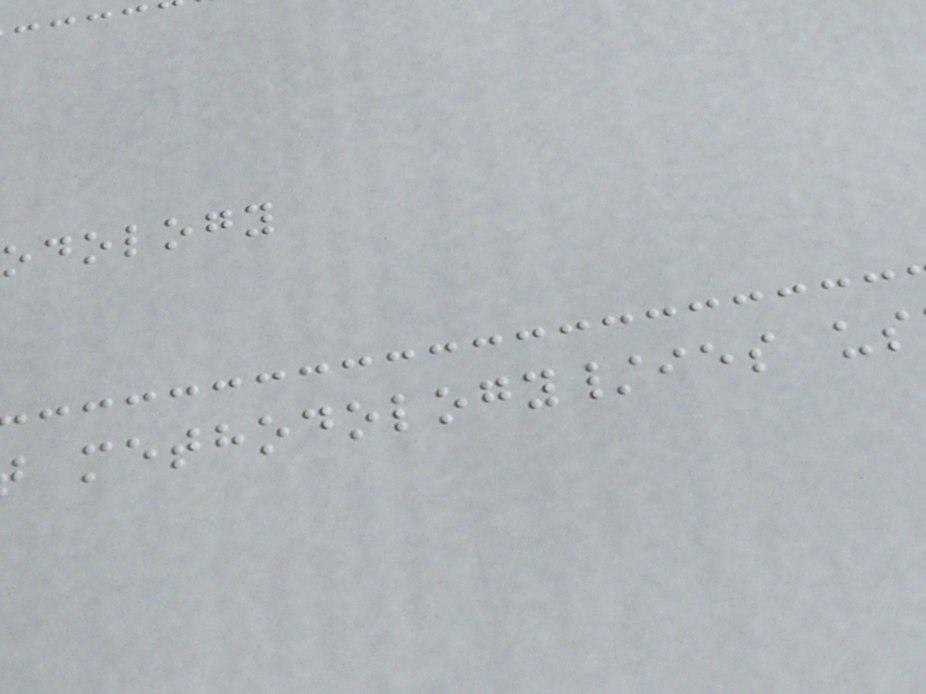odology
methodology/ies us
